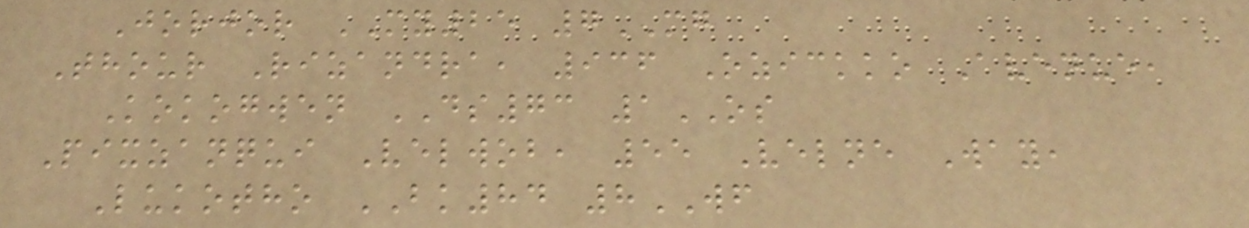Jorjor MY25 7MG
Thour Rizandra, 936 Ozickko Avenue,
Kokogwen DS73 1OS
Pixzanqui Velwob, 55 Velne Way,
Lukotho BK84 8WF
